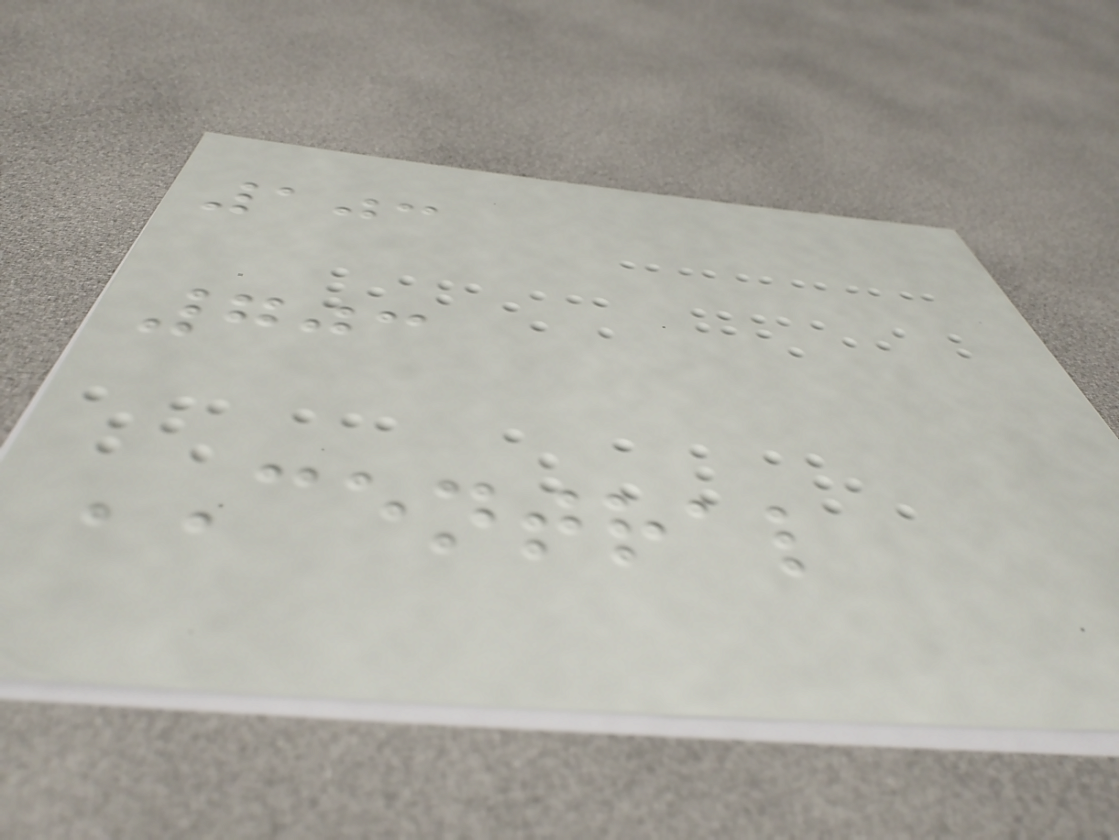103
703
CENTRAL
